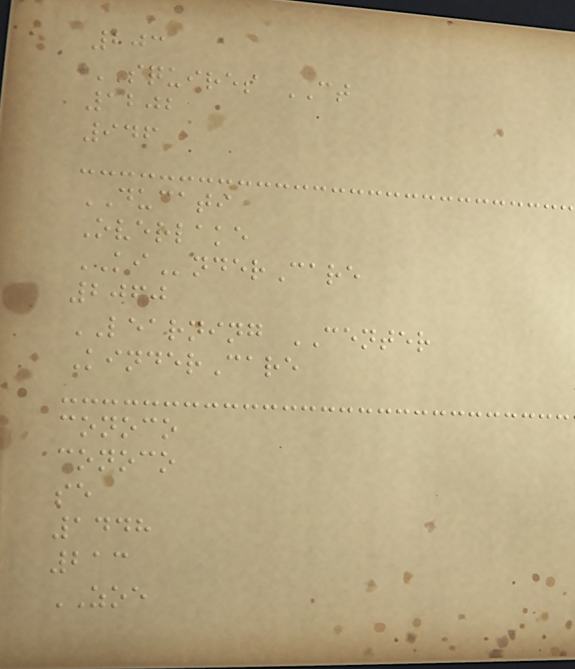203
SQUIRES CT
1202
946
DUCATI
Overlake
KInderCare
2060
LEARNING CENTER
KinderCare
conoco
conoco
se
1448
213
ZOE
